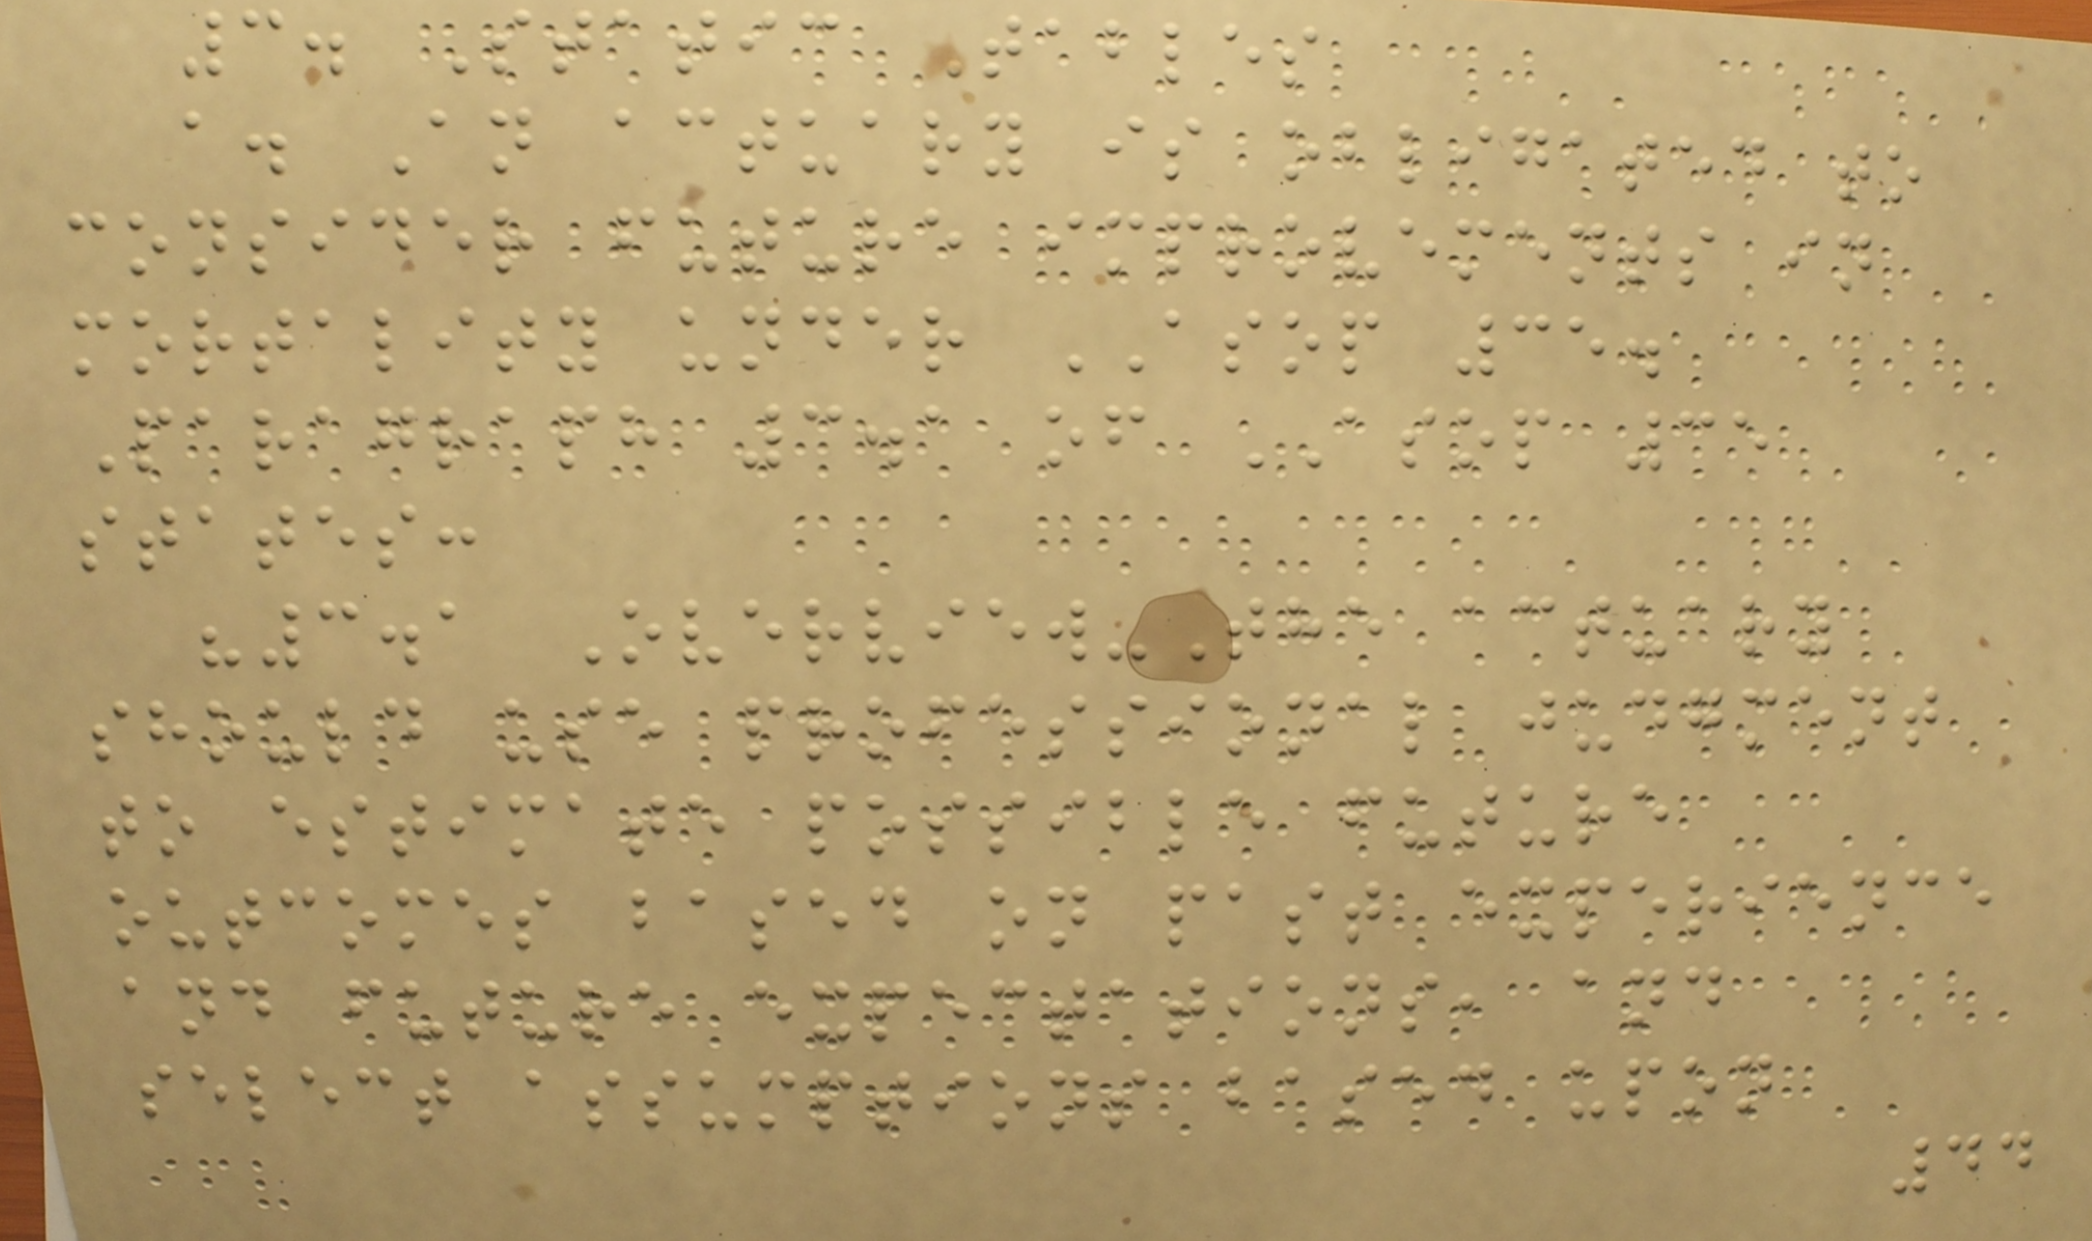3. Static Tables
a. An actuary is obligated to
consider future improvements in
mortality under ASOP 35.
Paragraph 3.1 of ASOP 35
states:
"3.1 Overview-The actuary
should use professional judgment
to estimate possible future
outcomes based on past experience
and future expectations, and
select assumptions based upon
44
